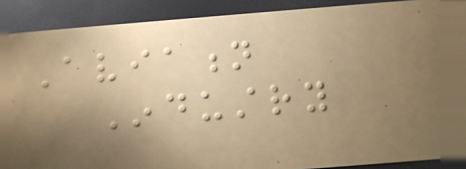Aviation
Industry
